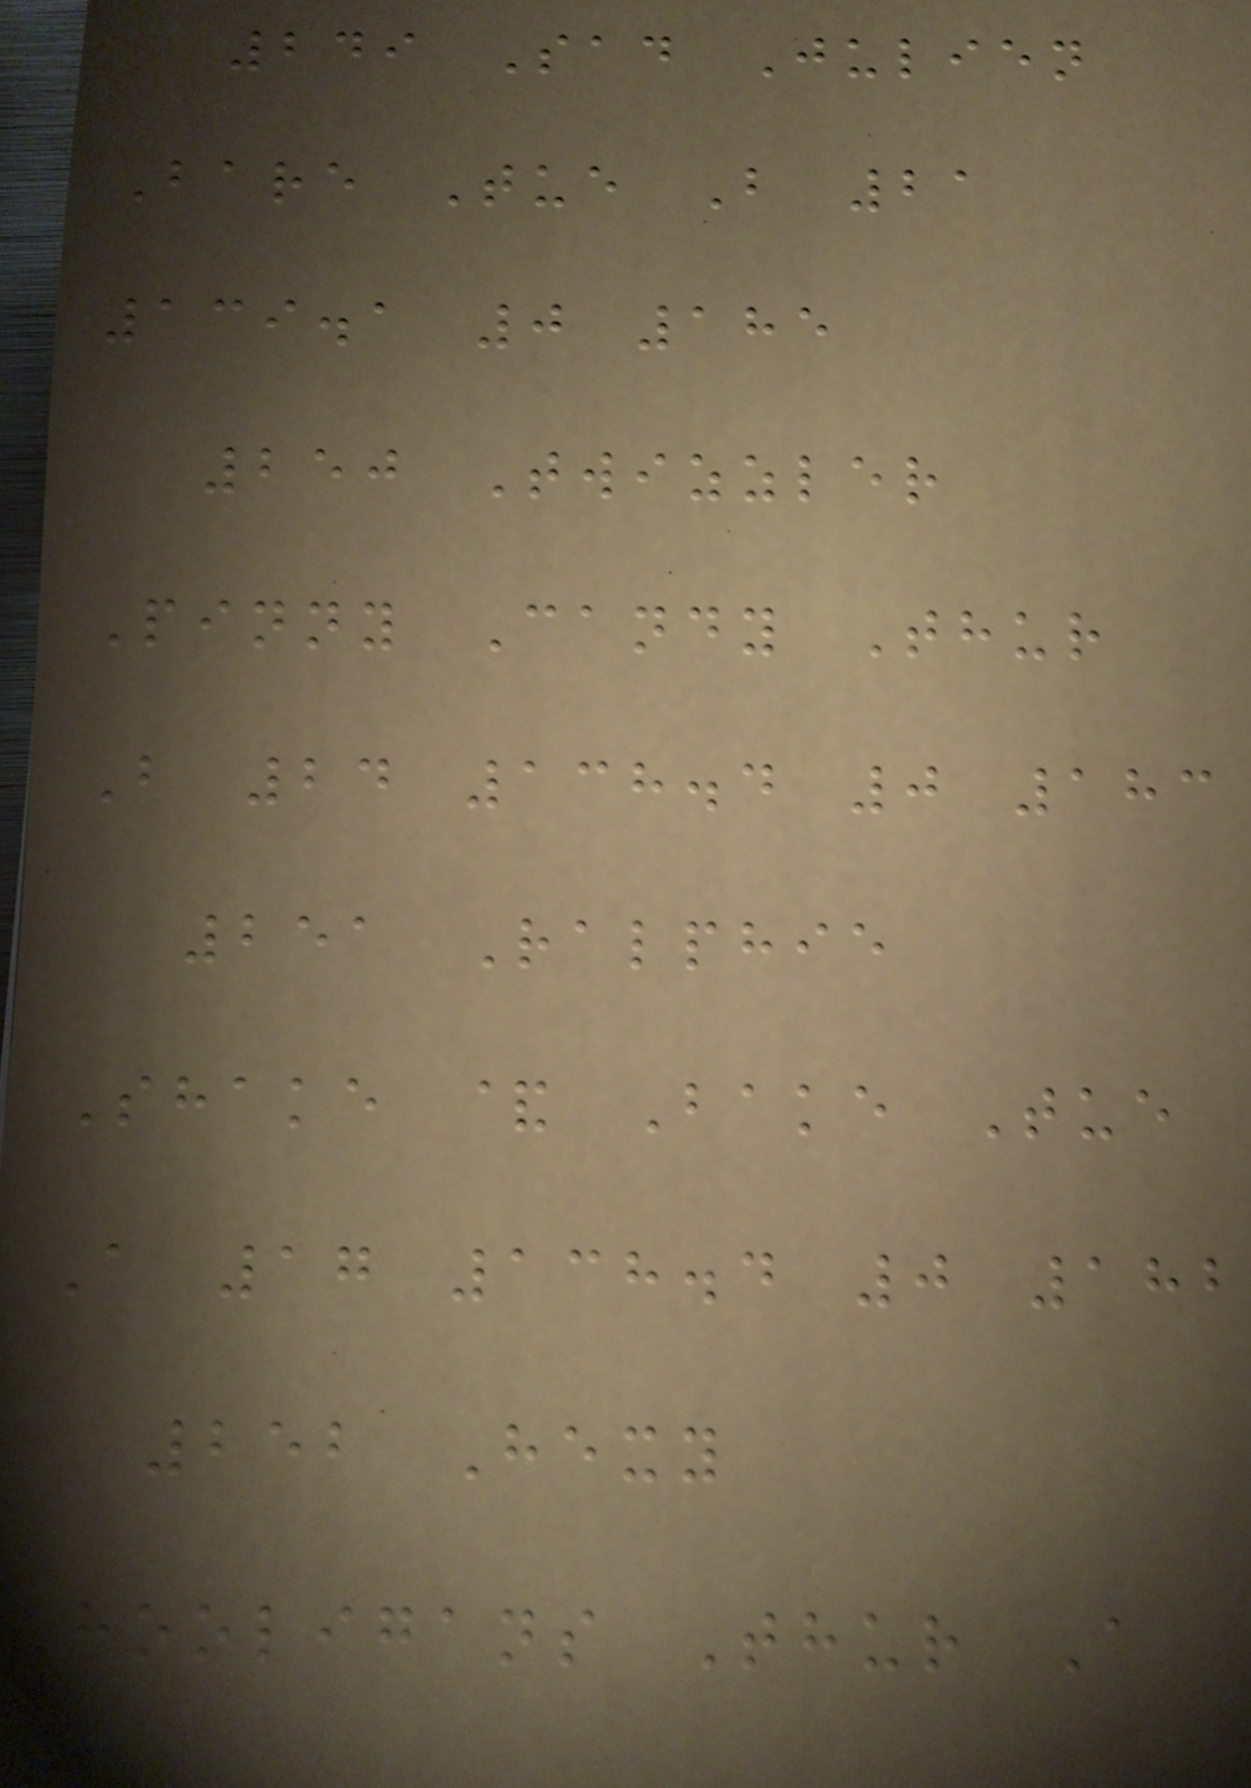249 Sad Julien
Bare Tue B 21
139.1 0 185
250 Twizzler
Pinny Candy Thur
B 24 138.4 0 183
251 Ralphie
Shake & Bake Tue
A 17 138.4 0 182
252 Hexy
Hooligans Thur A
